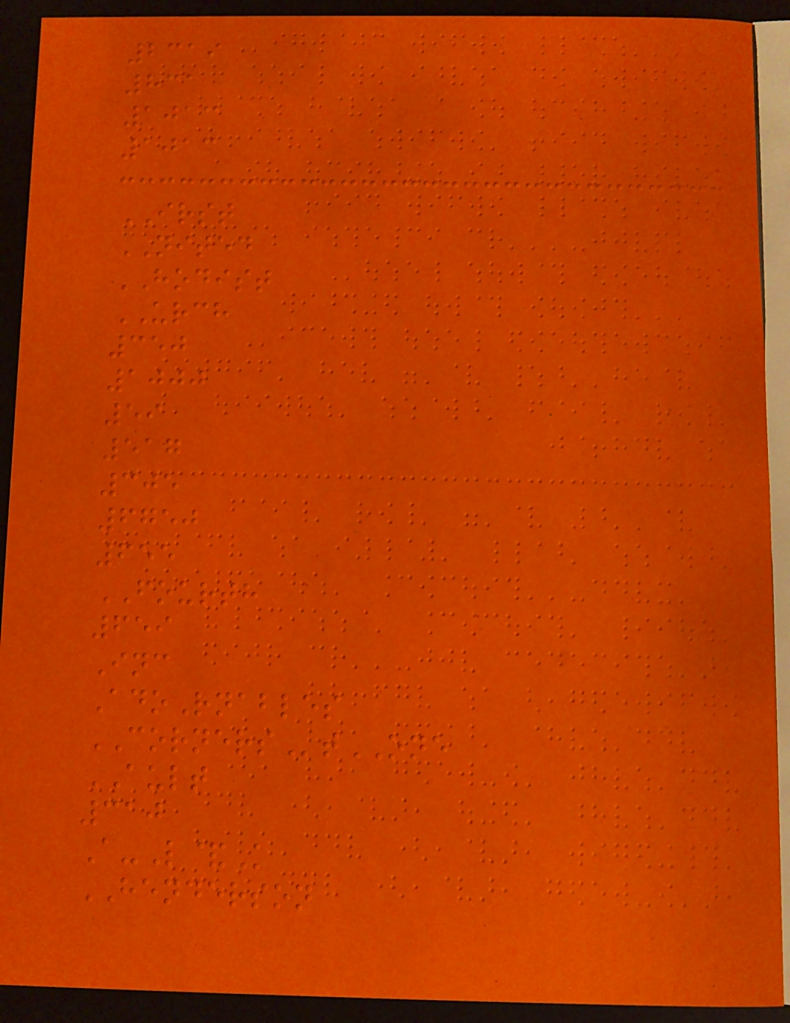2319
831
1013
1013
IRST
NITED
HODIST
URCH
350
1000
59
517
305
6750
655
FOURTH
659
Inc
AdoRnables
CORNERStONE
AULT
310
A-L&K
HENDERSON
